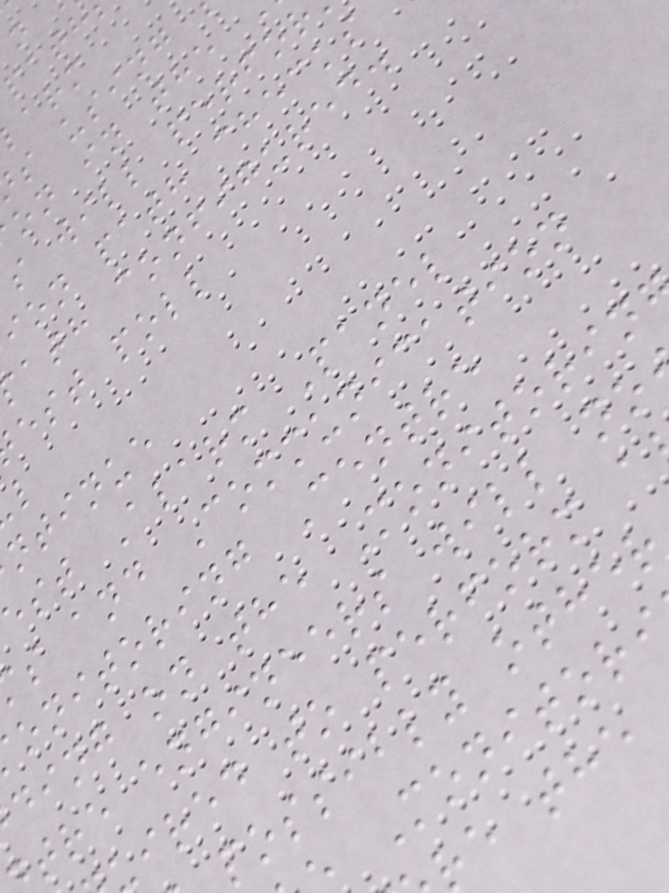s using
on in the
s will perfor
ion path checks
ath configured.
est poll
ntinue
st Alarm Panel
s and Communication
onitoring Centre
ding on the Monitorin
tre engineers will no
ired to perform a
possibly other
Monitor
e the
